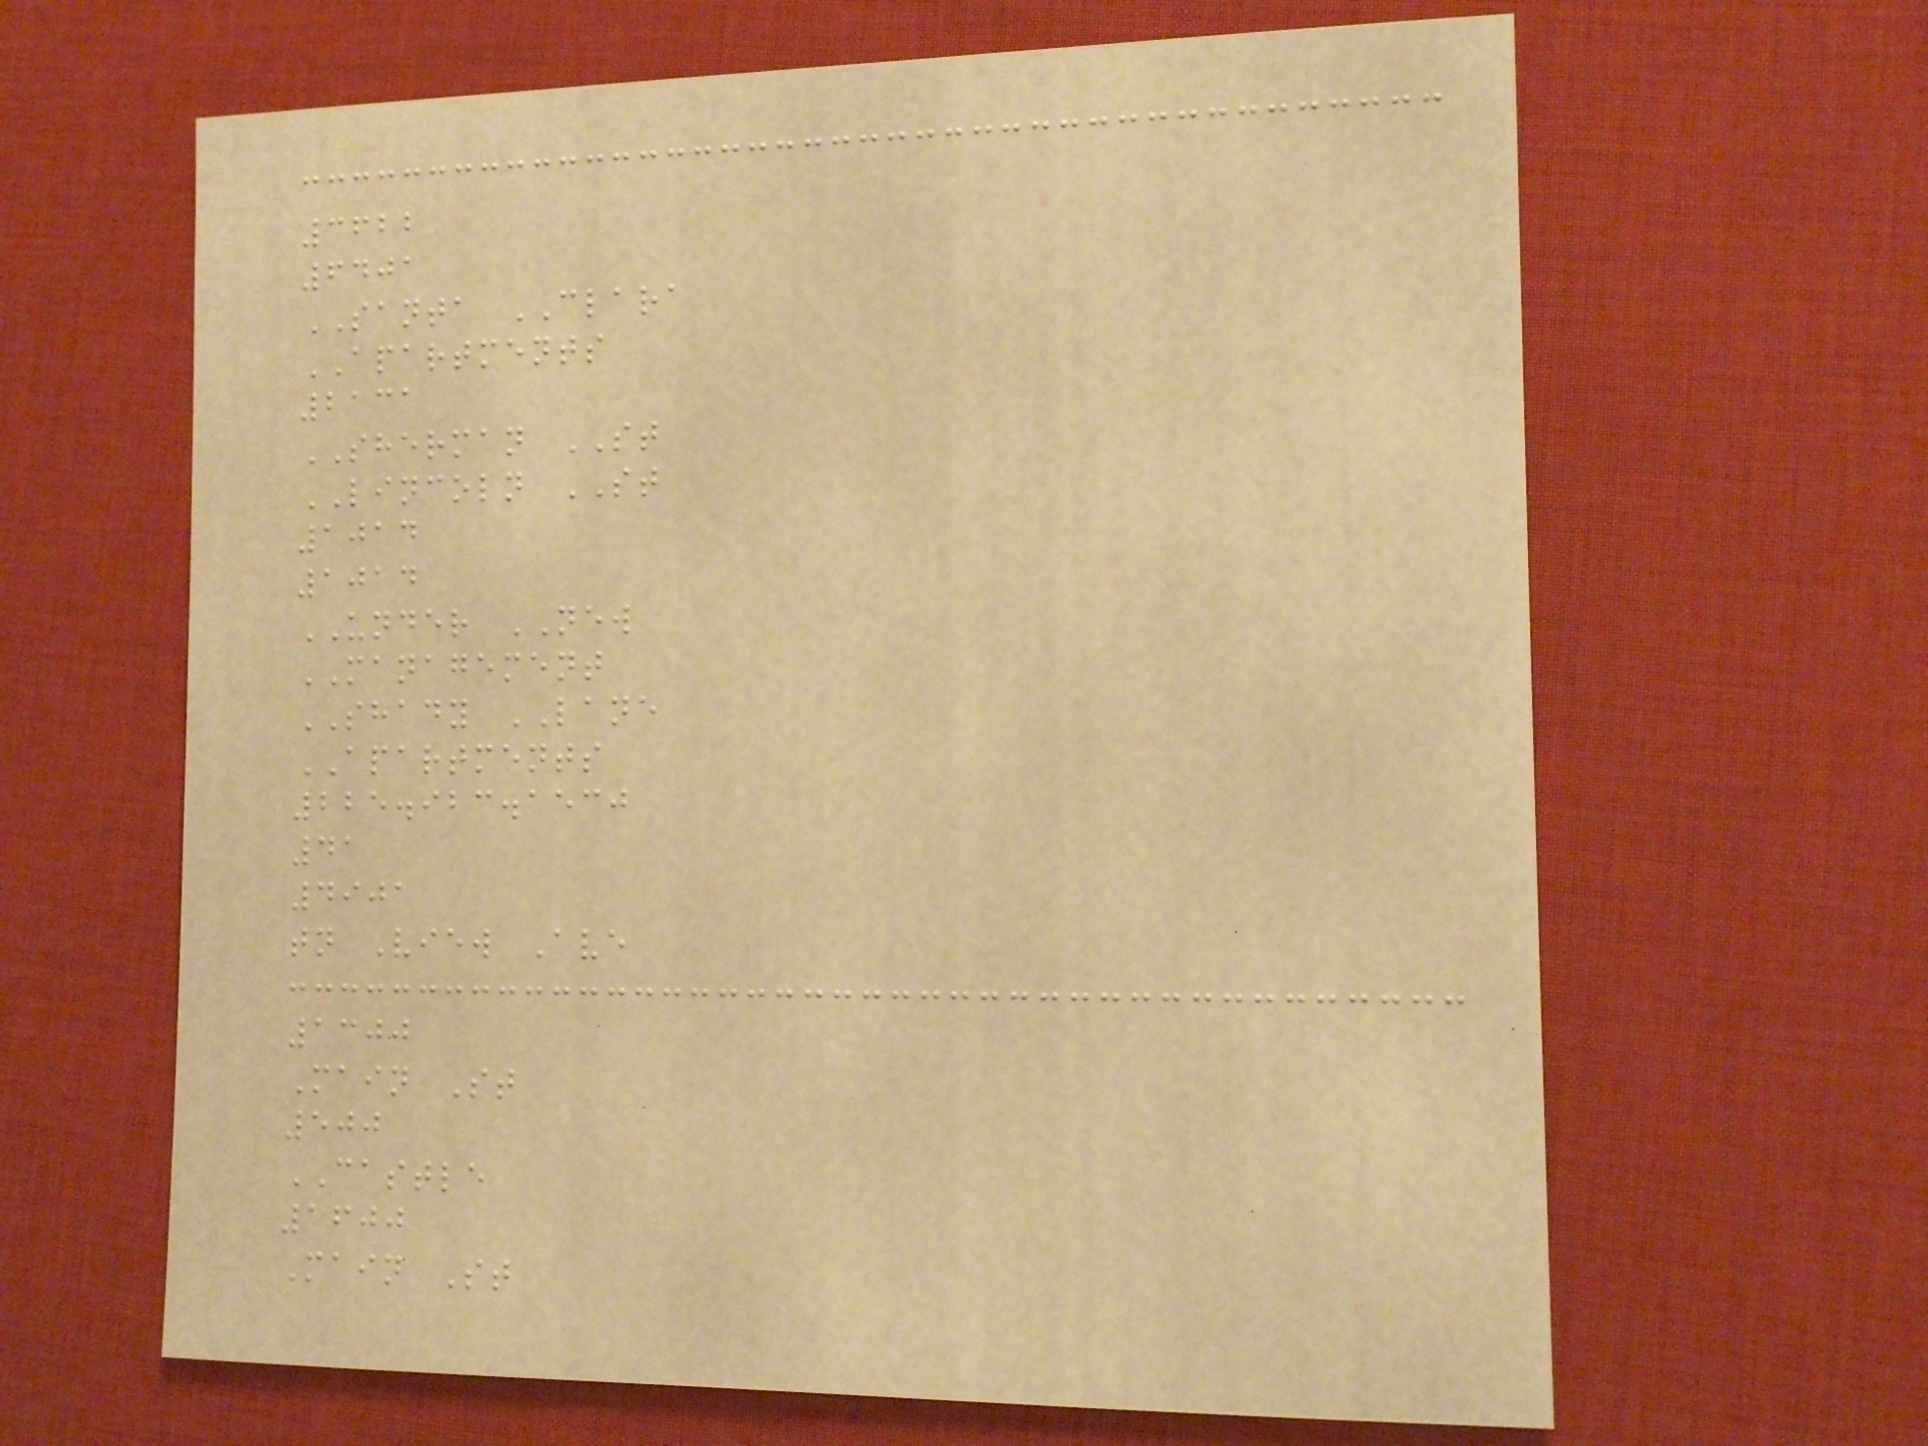3622
6401
SANTA CLARA
APARTMENTS
2131
SHERMAN ST
LINCOLN ST
1014
1014
UNDER NEW
MANAGEMENT
SHADY LANE
APARTMENTS
225.923.1530
41
4901
tn View Ave
1300
Main St
500
CASTLE
1600
Main St
